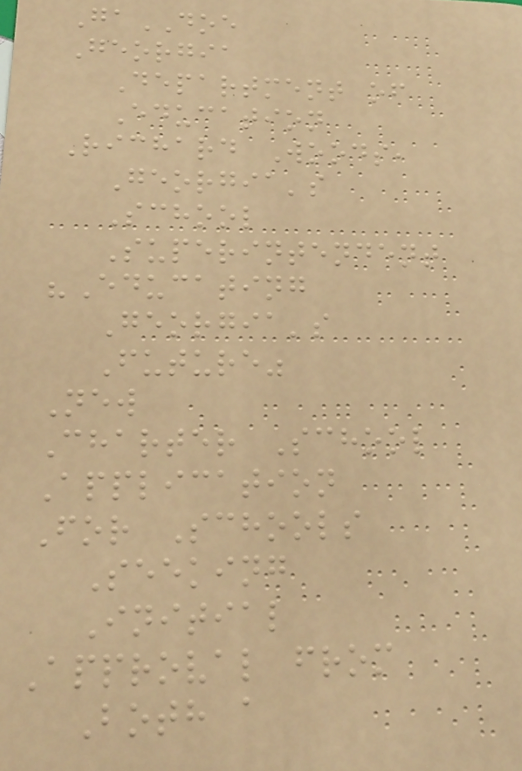GaDOE
Georgia
Department of
Education
Richard Woods,
Georgia's
School
Superintendent
"Educating
Georgia's
Future"
New
Charter School
Application
For Schools
Seeking
Initial
Approval from
Both a
